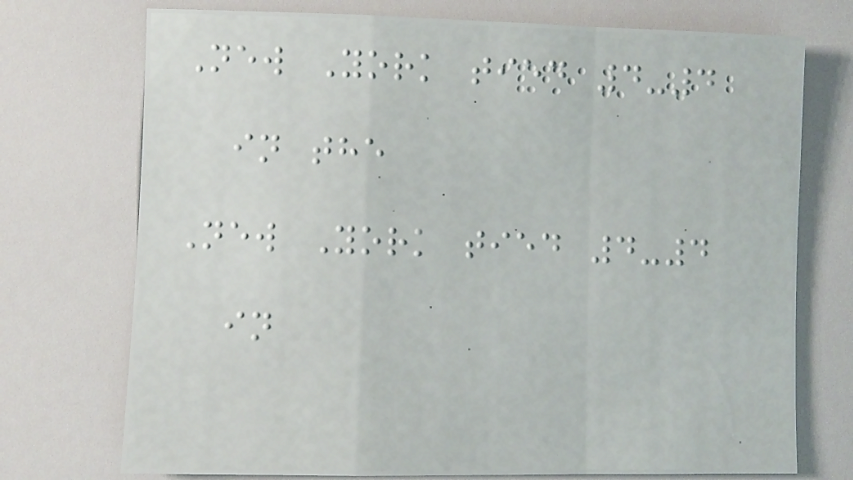New York tied 4-4
in the
New York tied 4-4
in
